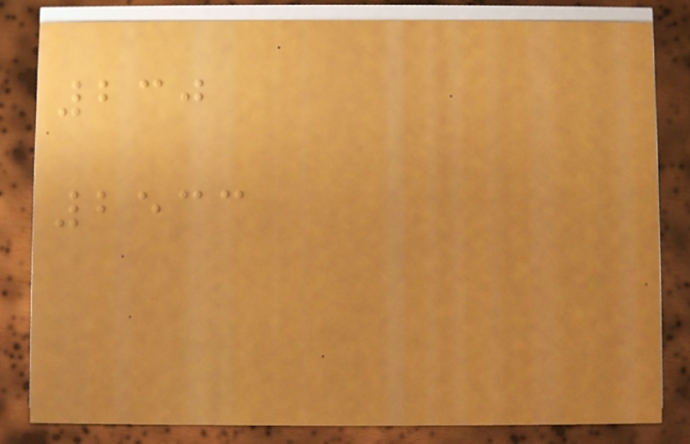230
2533
